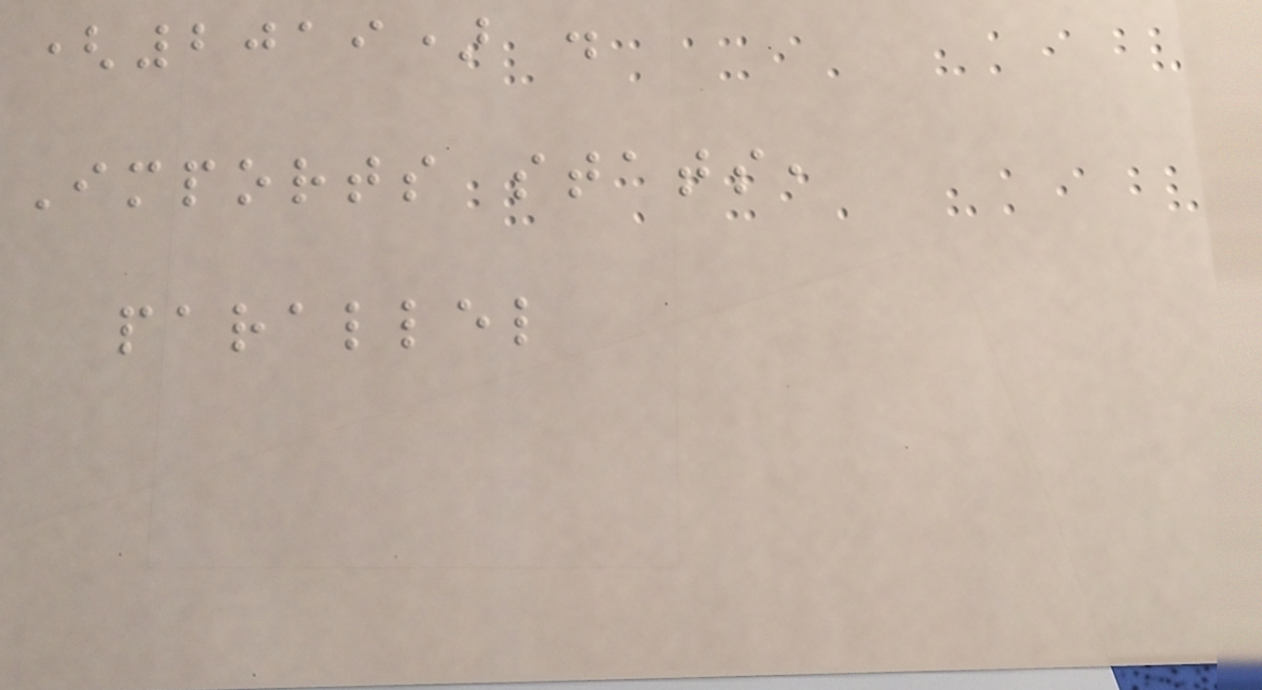(2019) .
Imports stats,
parallel
